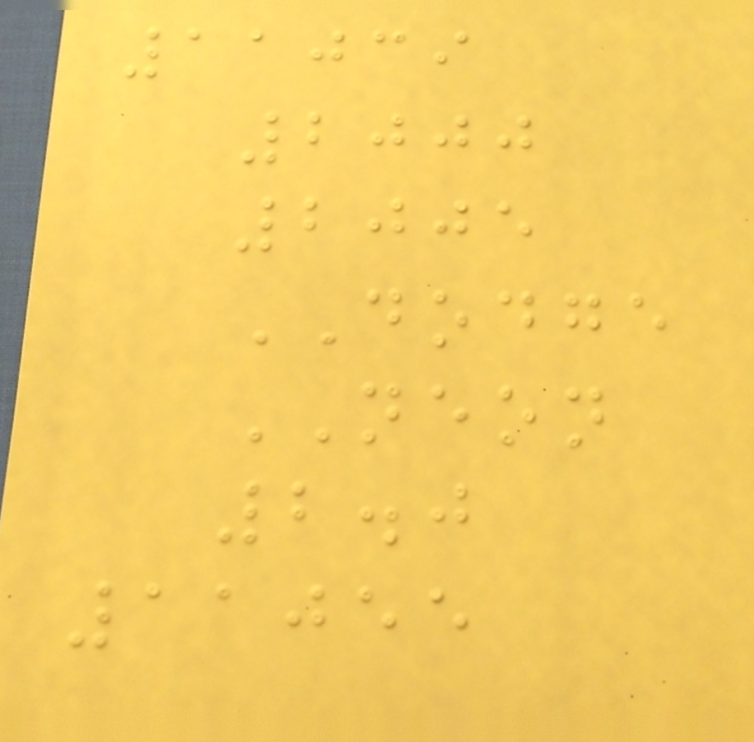11039
2000
2005
DODGE
NEON
2.0
11055
